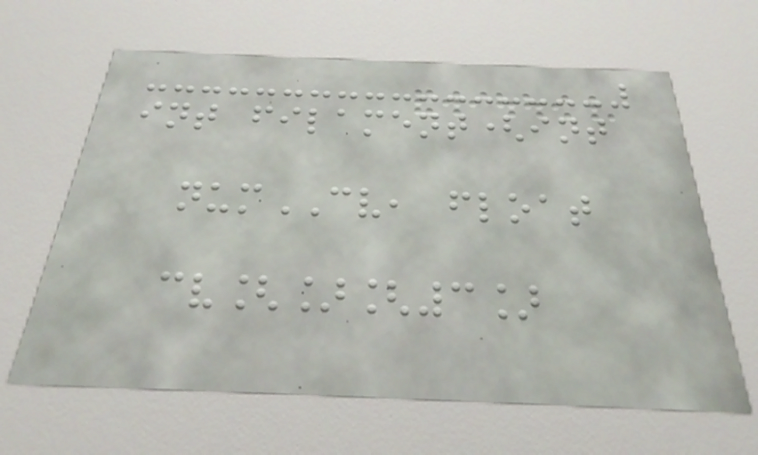int filament(int
numCV, float
cv[][3]
